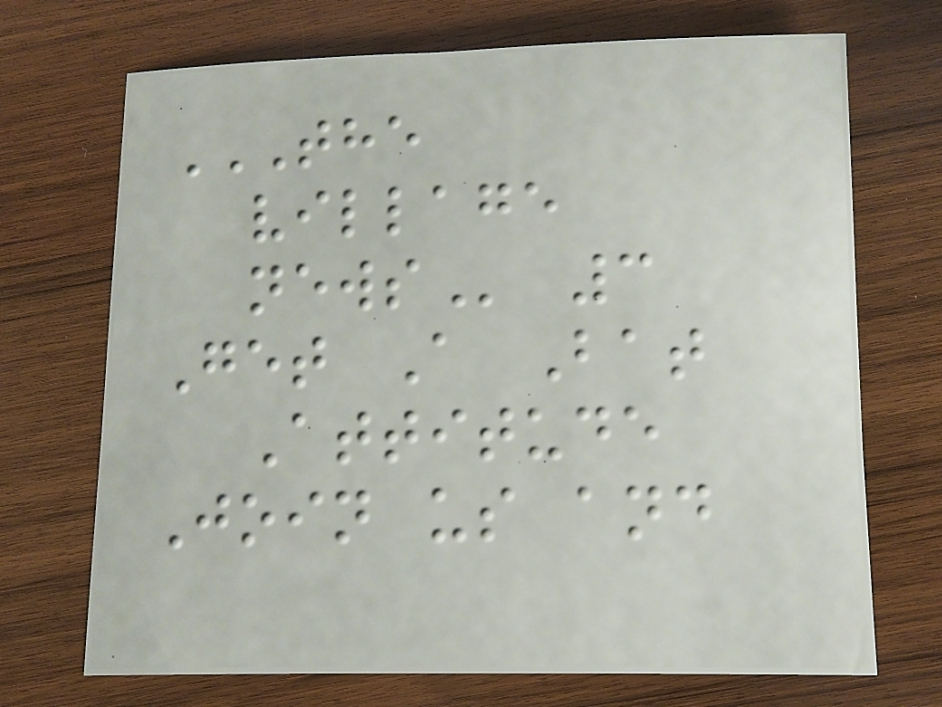THE
VILLAGE
NEWS 3
Get A Bat
Attitude
Join us and
